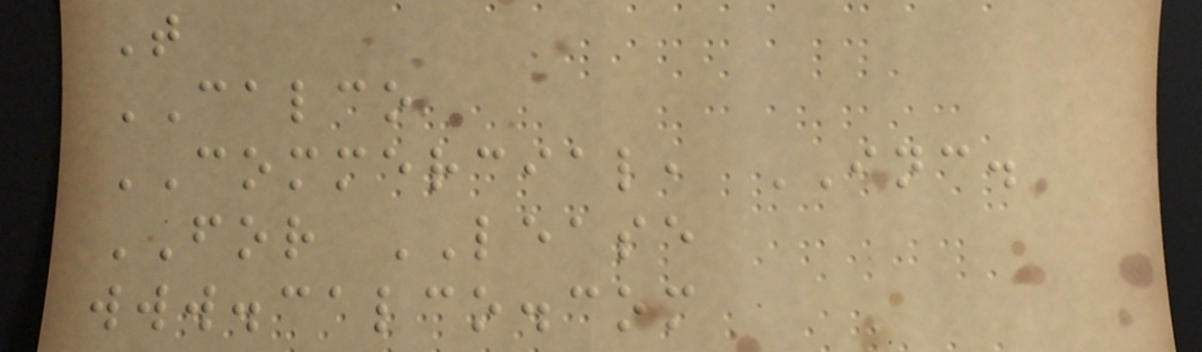T
CALCO
COMMERCIAL, INC.
FOR LEASE
www.calco.com
